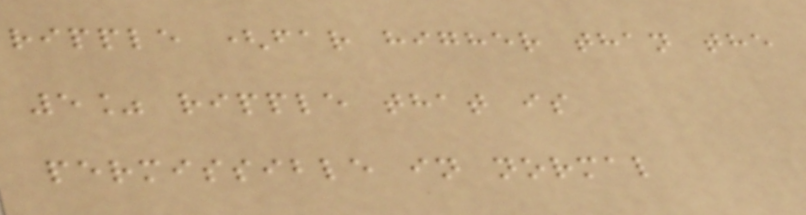ripple (far higher than the
5% ripple that is
permissible in normal
